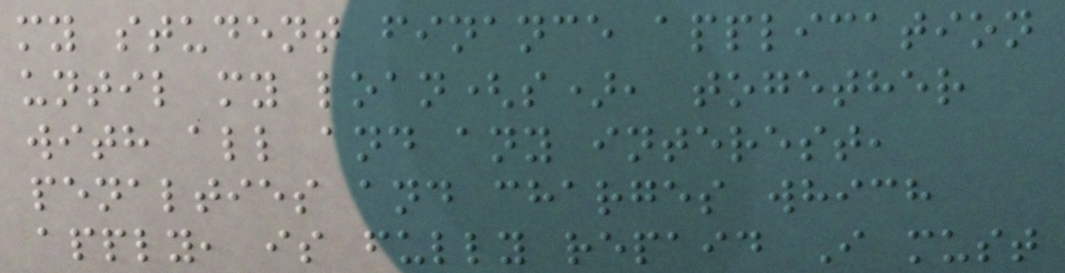my student finance application
until my loan(s), together
with all and any interest,
penalties and charges which
apply, is fully repaid I must
